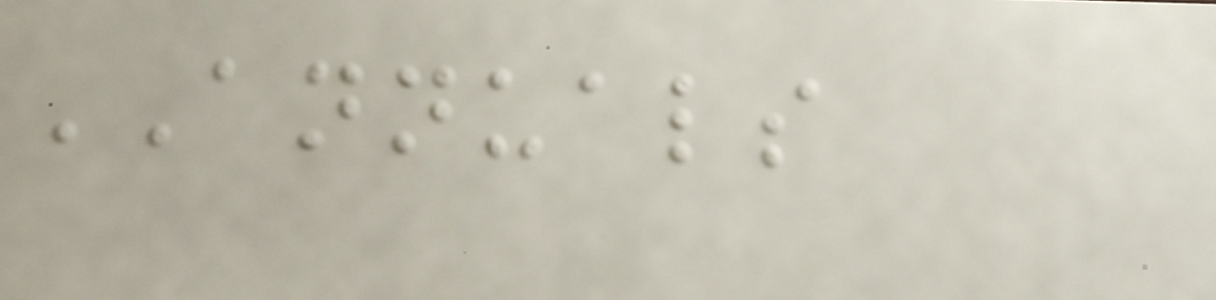ANNUALS
